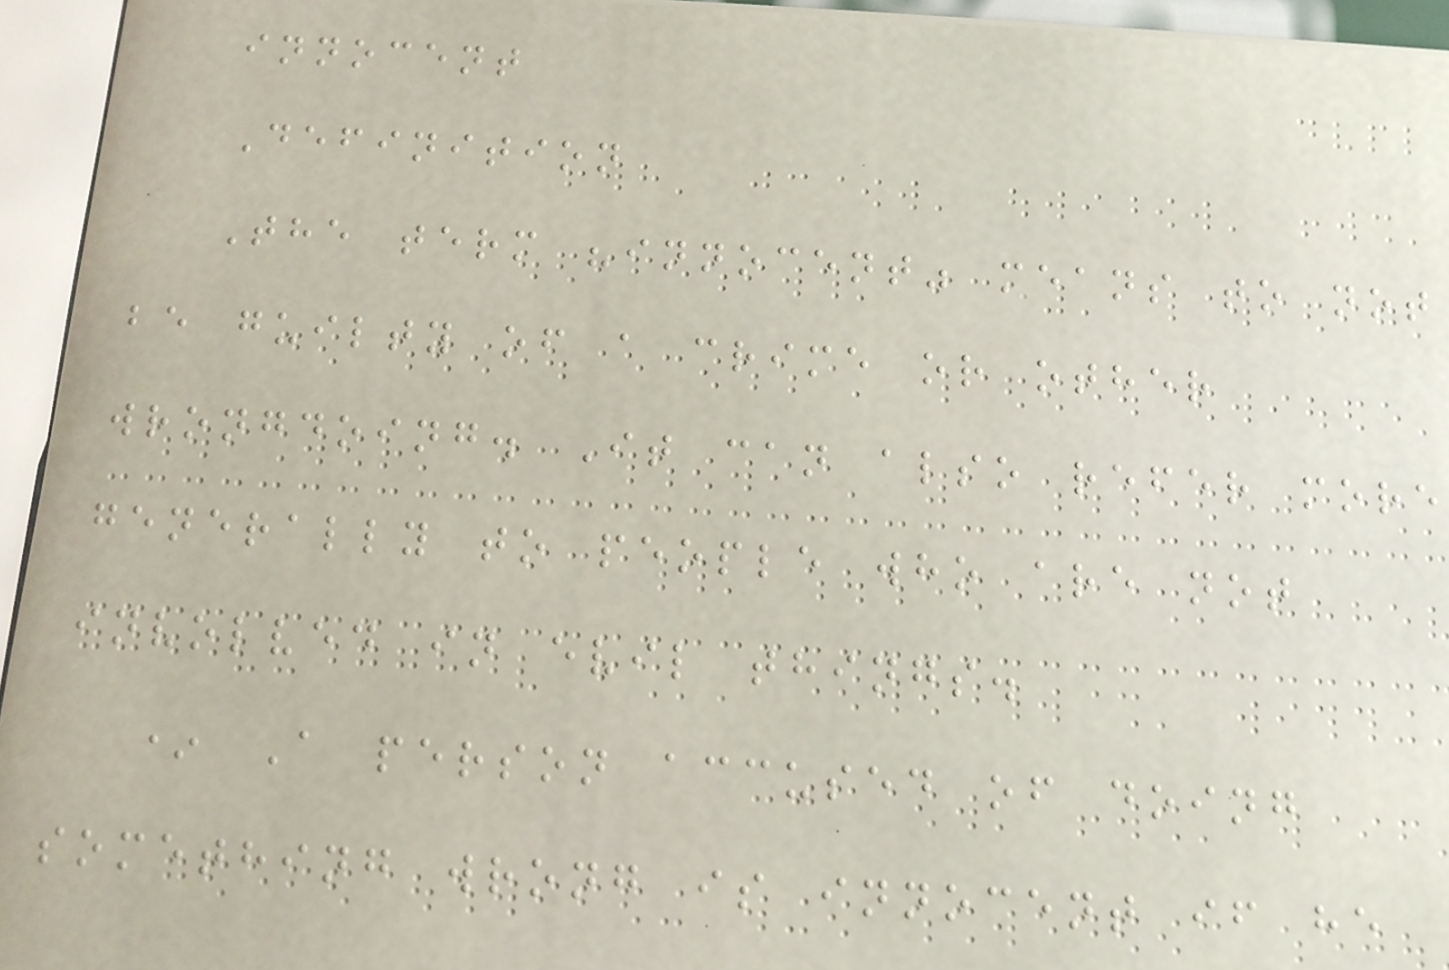innocent
Definition
The term "innocent" means to not
be guilty of a crime or other
wrongdoing. It can also refer more
generally to people who are not
involved in evil things.
* A person accused of doing
something wrong is innocent if he
